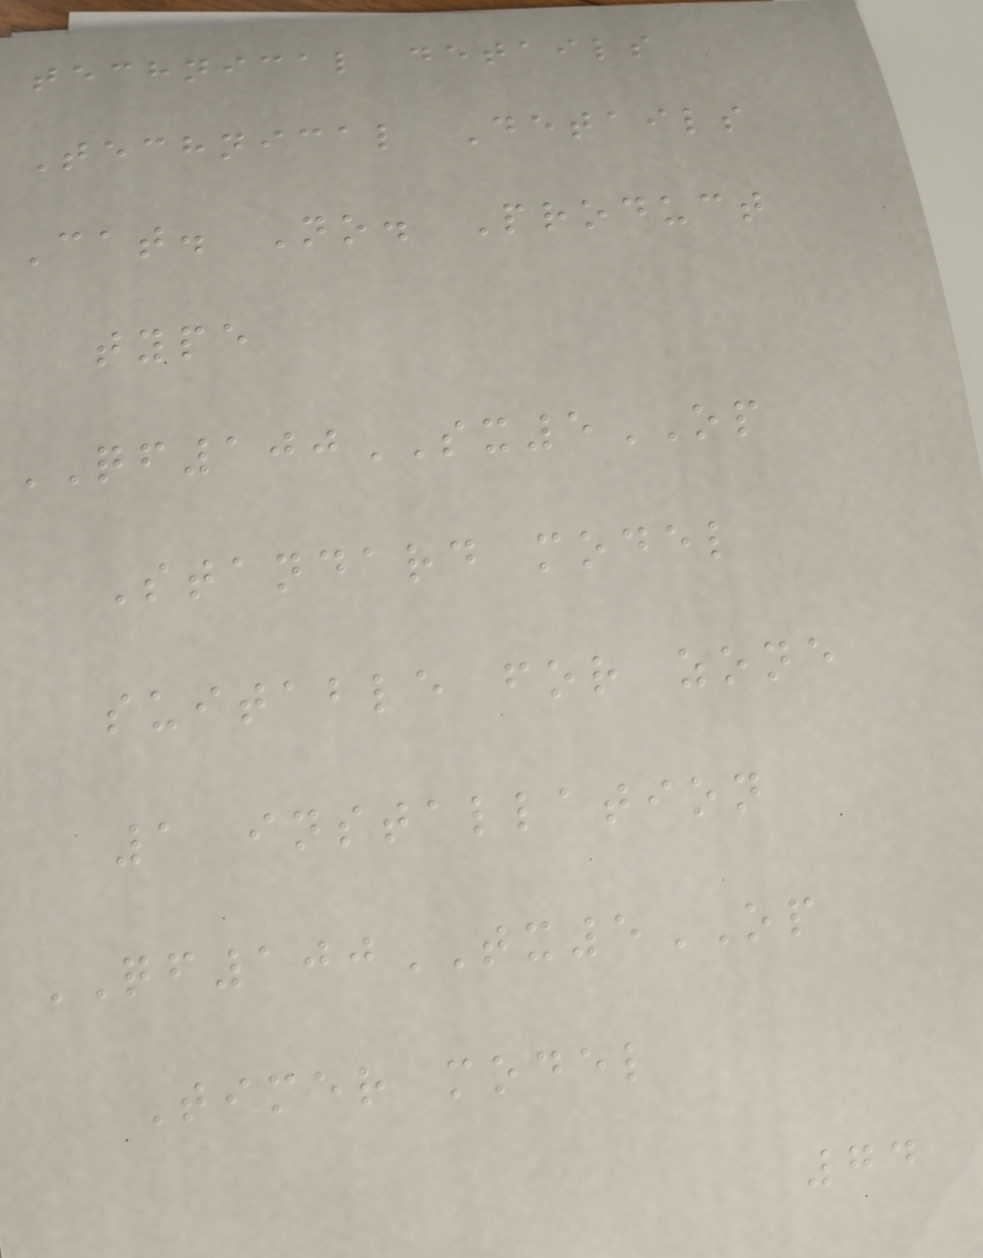technical details
Technical Details
Cat. No. Product
type
QF100SX5OP
Standard model
suitable for zone
1 installation
QF100TX5OP
Timer model
74
